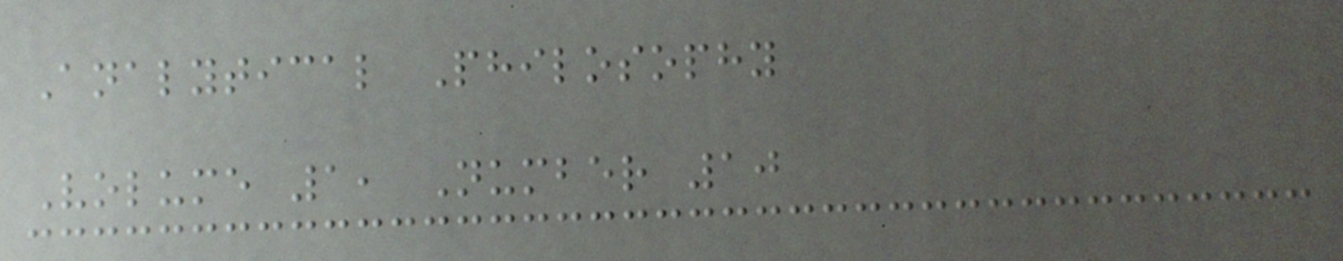Analytical Philosophy
Volume 1, Number 10
